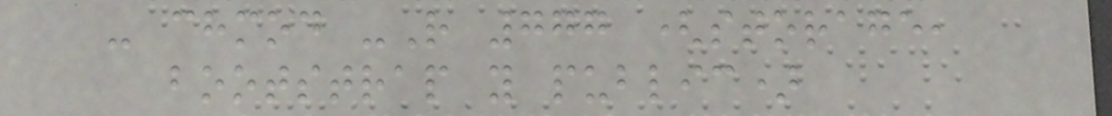- chmod -R 777 (storage,
bootstrap y public)
